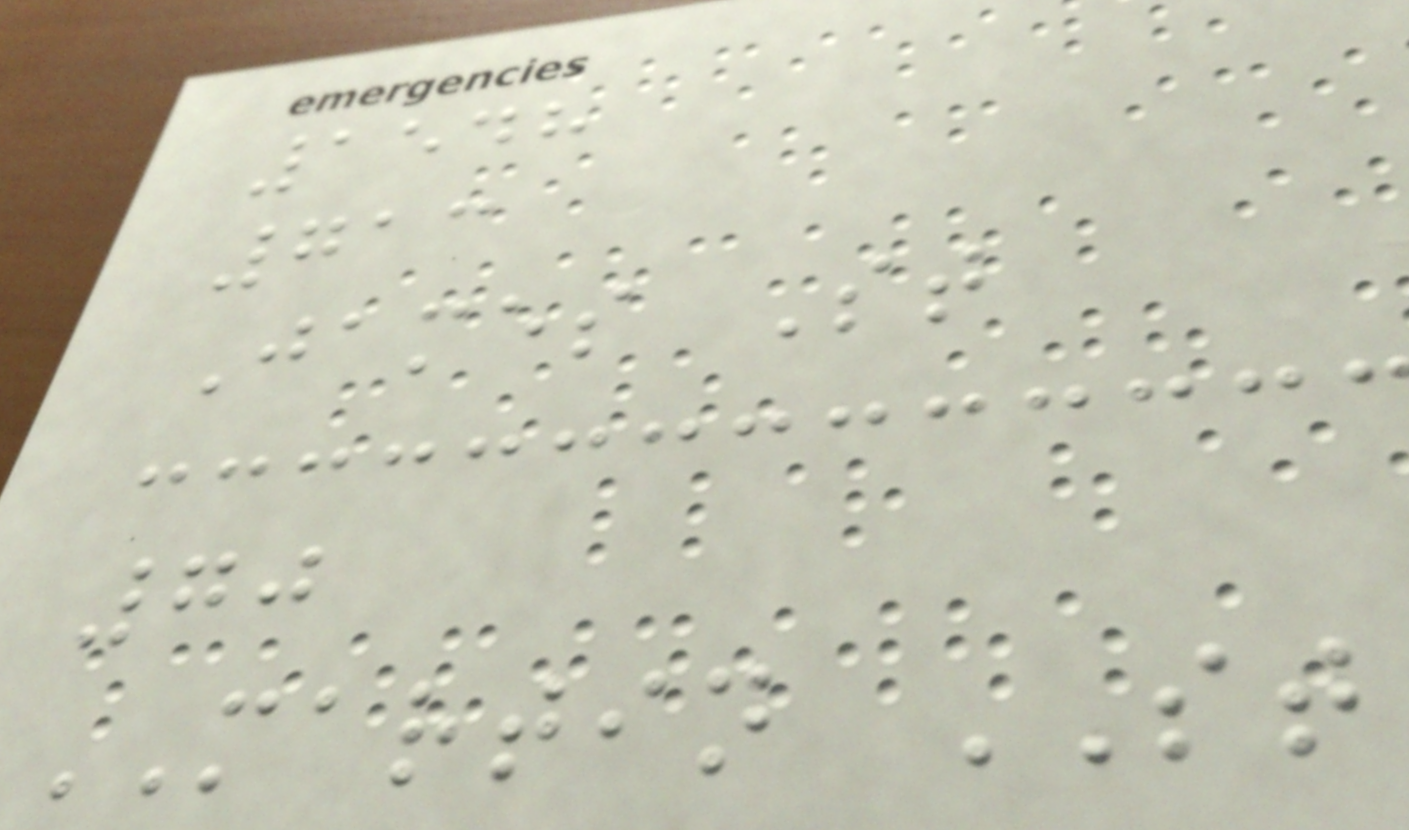1548
713
James St
70
MARTIN ST
